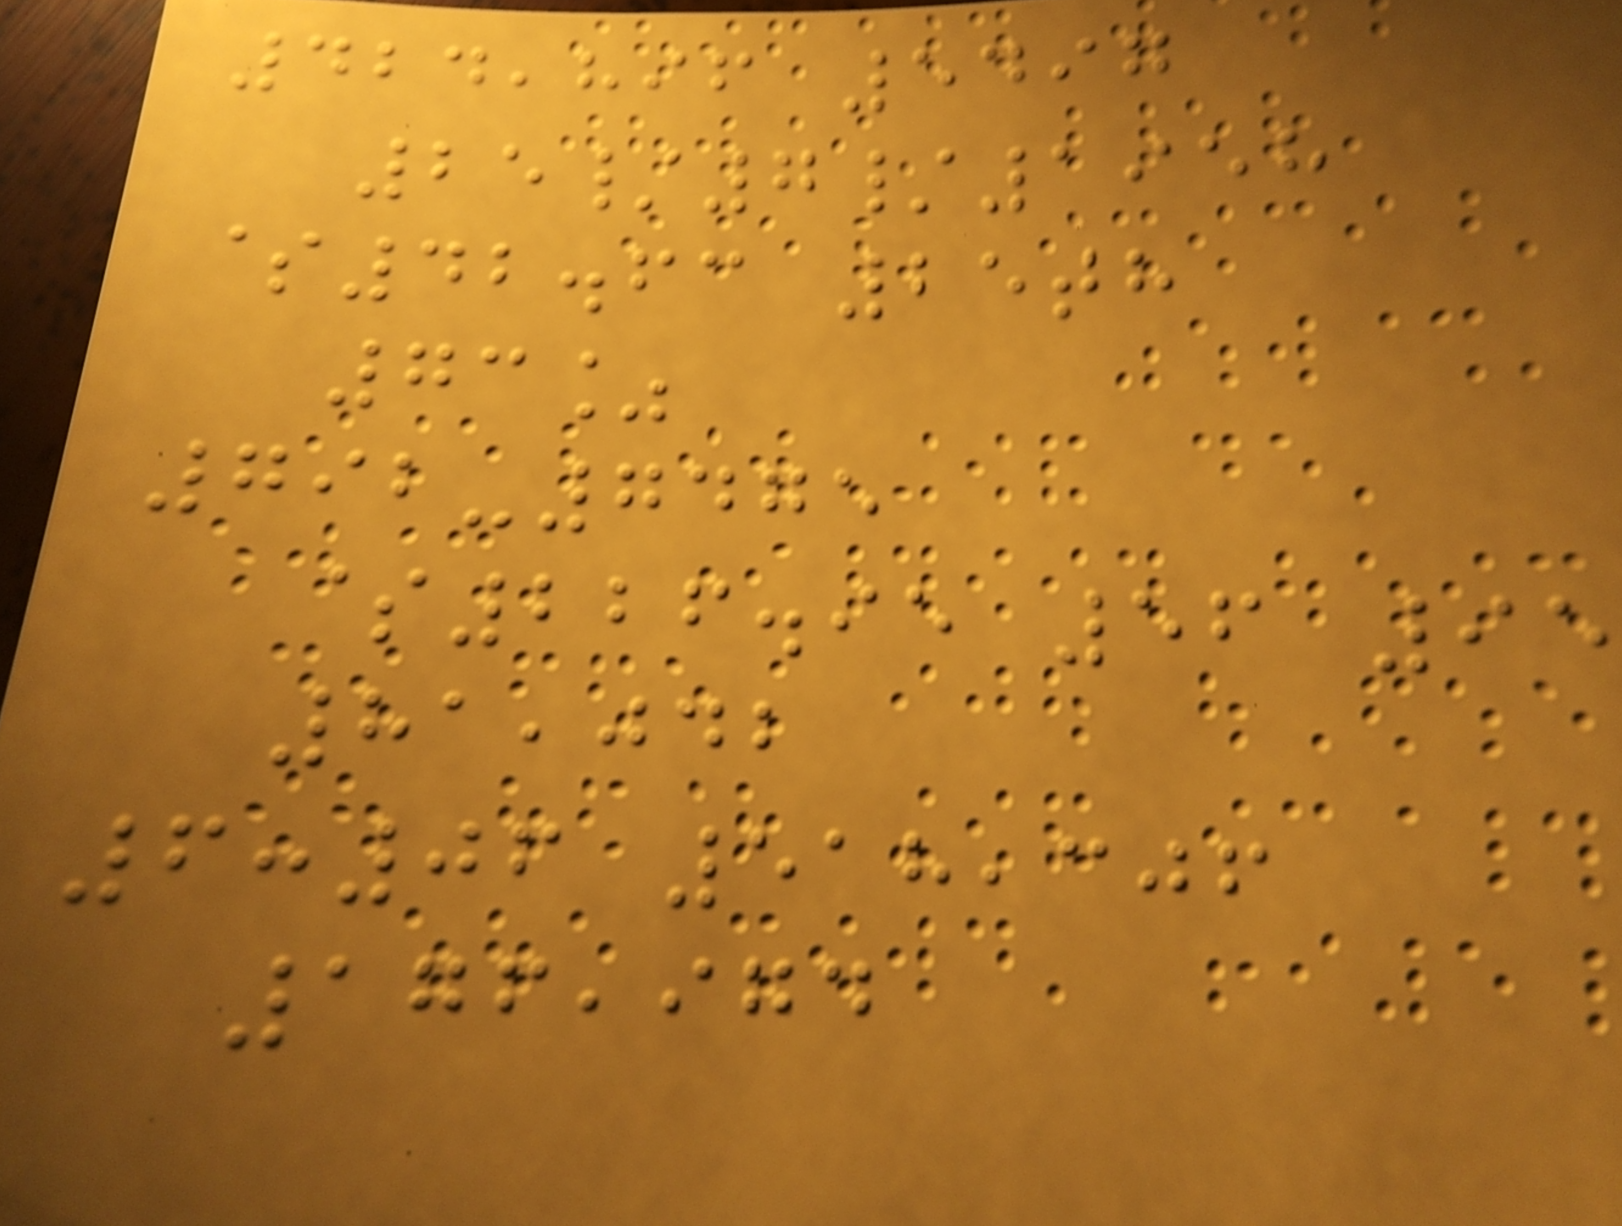424,896 5497
25/7/1958
$42.63 25th
73%
792-7475
$226.95 56 95
81,042
6:06 518,306
176,974
